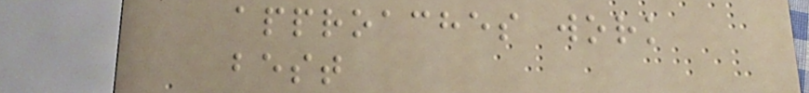approaches work
best
